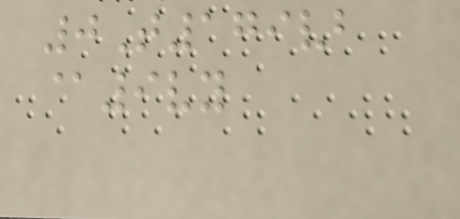0T179vb
@9vy
